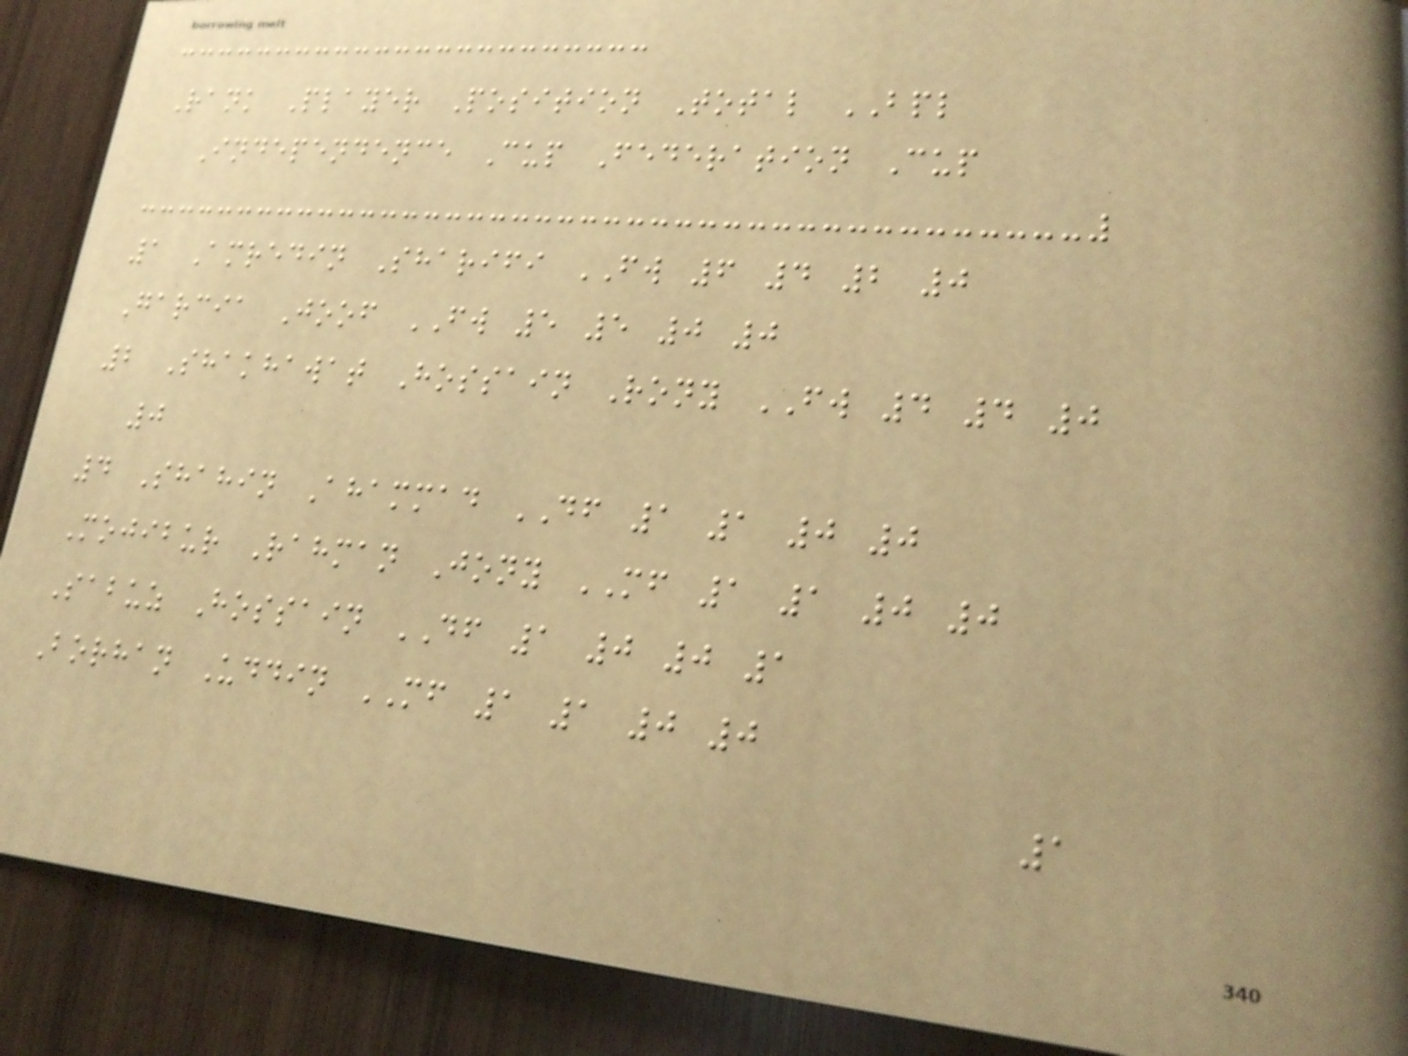Rank Player Position Total BPL
Independence Cup Federation Cup
1 Amredin Sharifi FW 6 4 2 0
Garcia Joof FW 5 5 0 0
2 Shakhawat Hossain Rony FW 4 4 0
0
4 Shahin Ahammad DF 1 1 0 0
Mojibur Rahman Jony MF 1 1 0 0
Sabuz Hossain DF 1 0 0 1
Borhan Uddin MF 1 1 0 0
1
